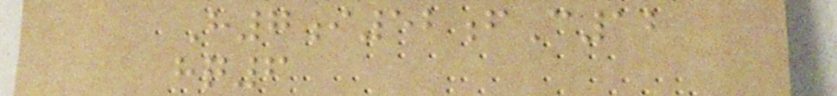H7i52fC12
hq6
